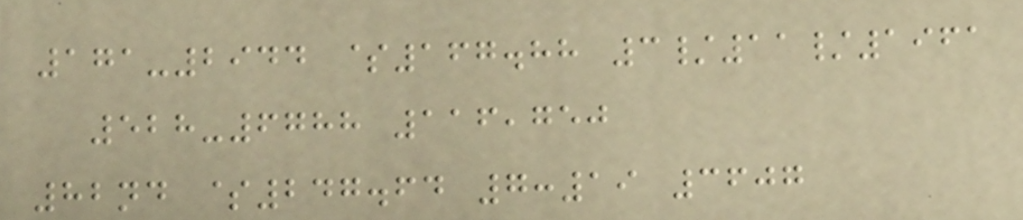171-2944 $167.88 3/11/1961
528-6788 116,750
82nd $247.64 7:19 3607
